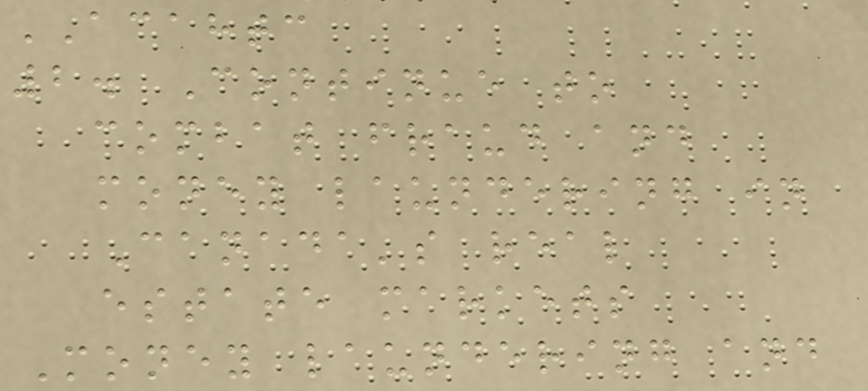ACAHTC
2. Continue to
combat fraud and
money laundering in
Canada's real
estate markets
Money laundering and
